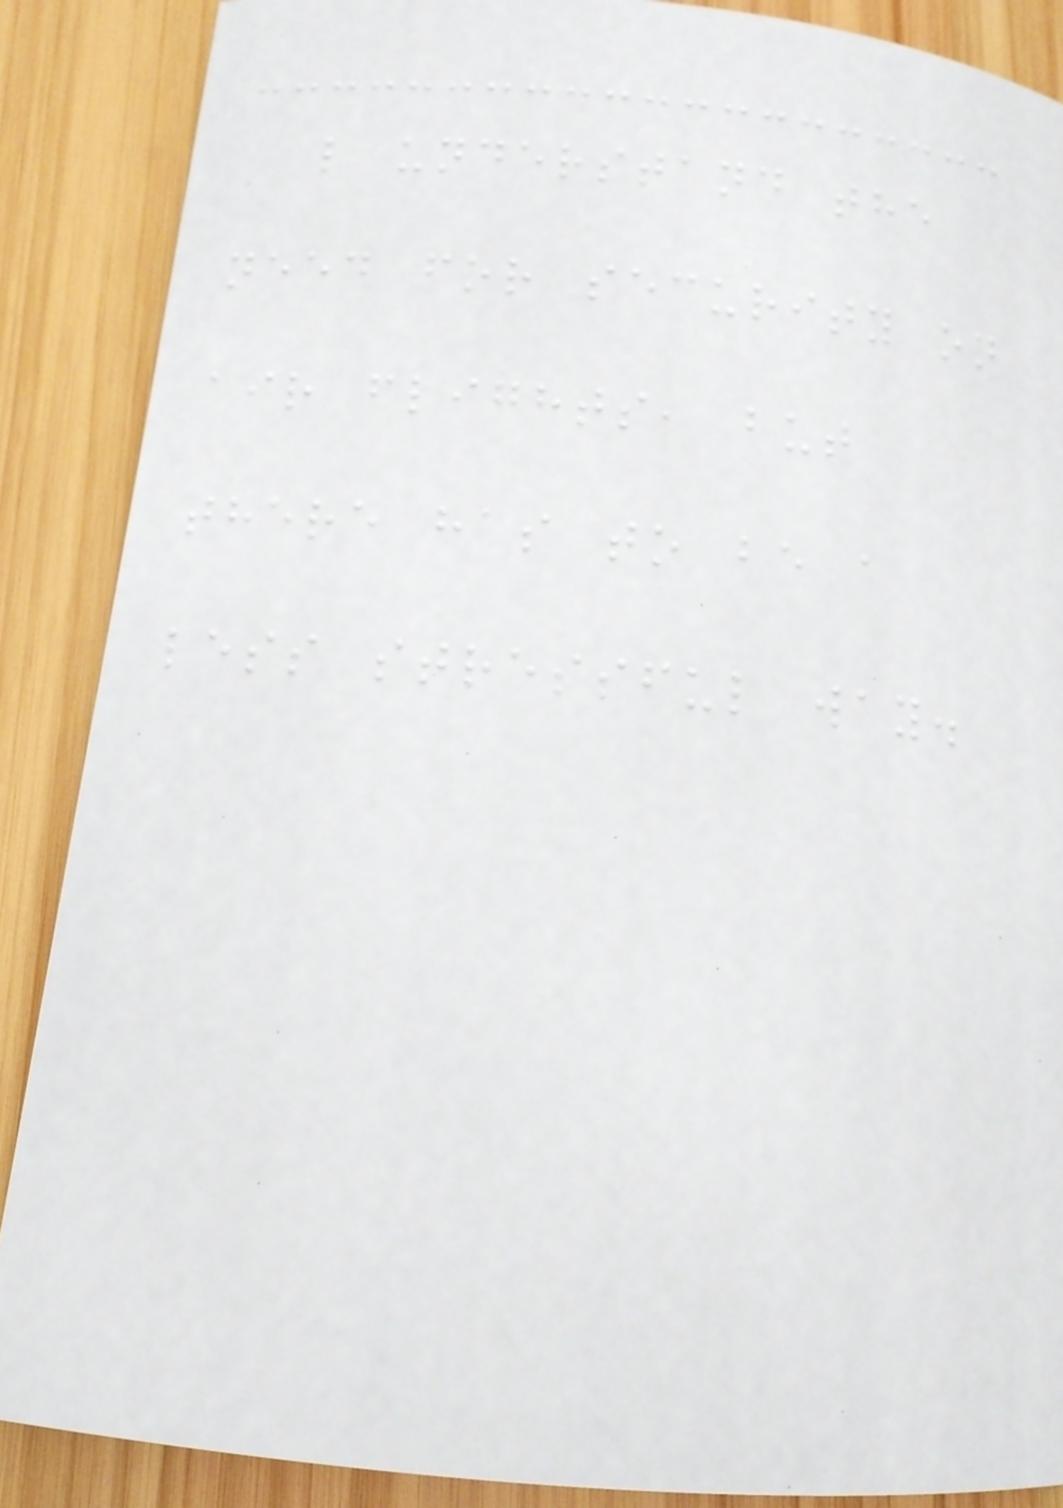l understand the
need for security on
air flights, but
there has to be a
less stressful way.
